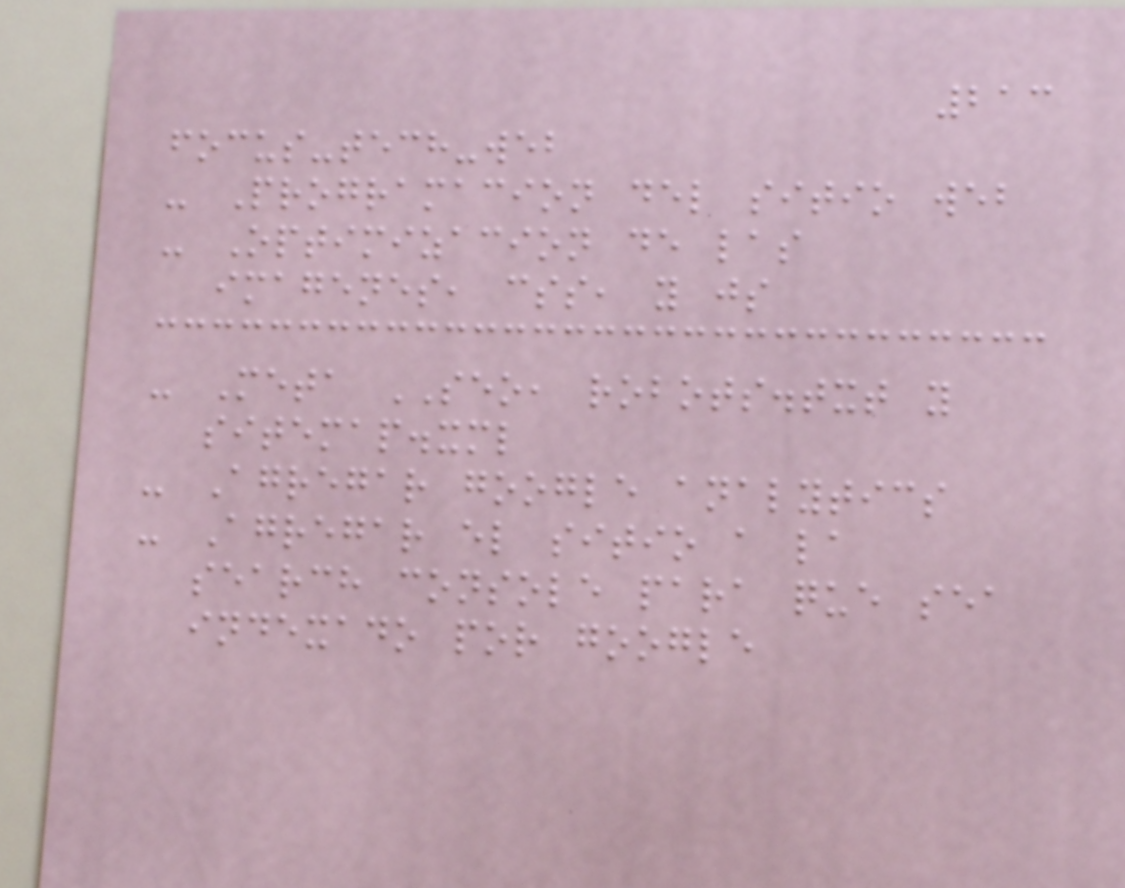213
focus-tech-web
- Programacion del sitio web
- Optimizacion de las
imagenes, css, y js
- Meta SEO, robots.txt y
sitemap.xml
- Agregar google analytics
- Agregar el sitio a la
search console para que sea
indexado por google
